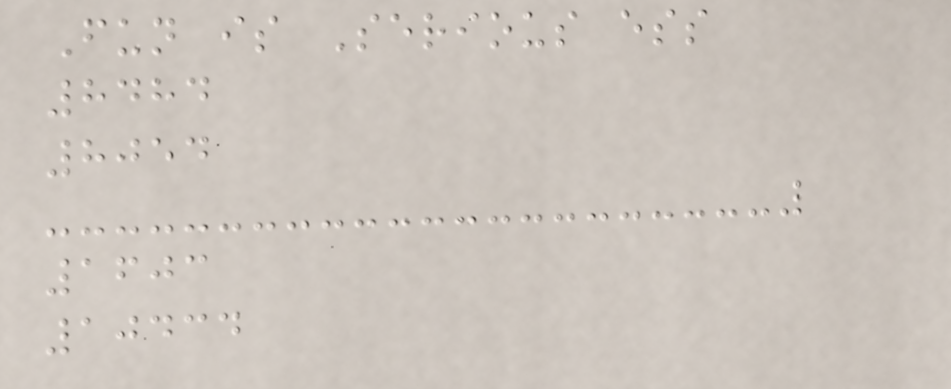Fun is Serious ess
8484
8054
1603
10434
